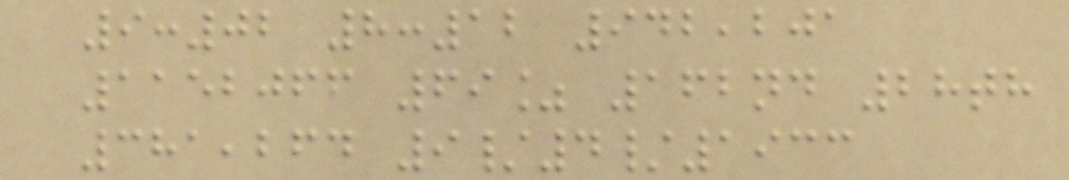9:02 8:12 942,201
1152066 69% 162nd 28th
381,264 9/4/1933
